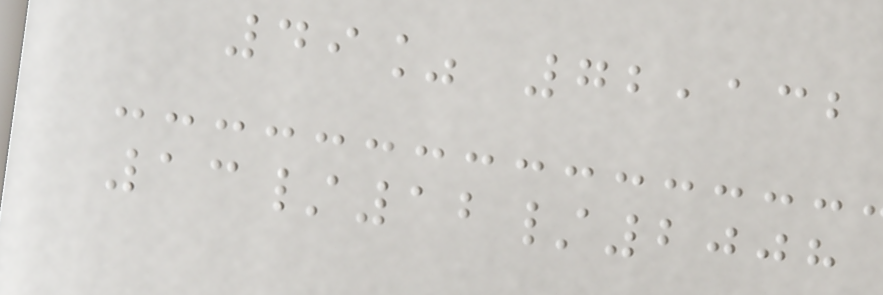49% 72,132
13/12/2008
